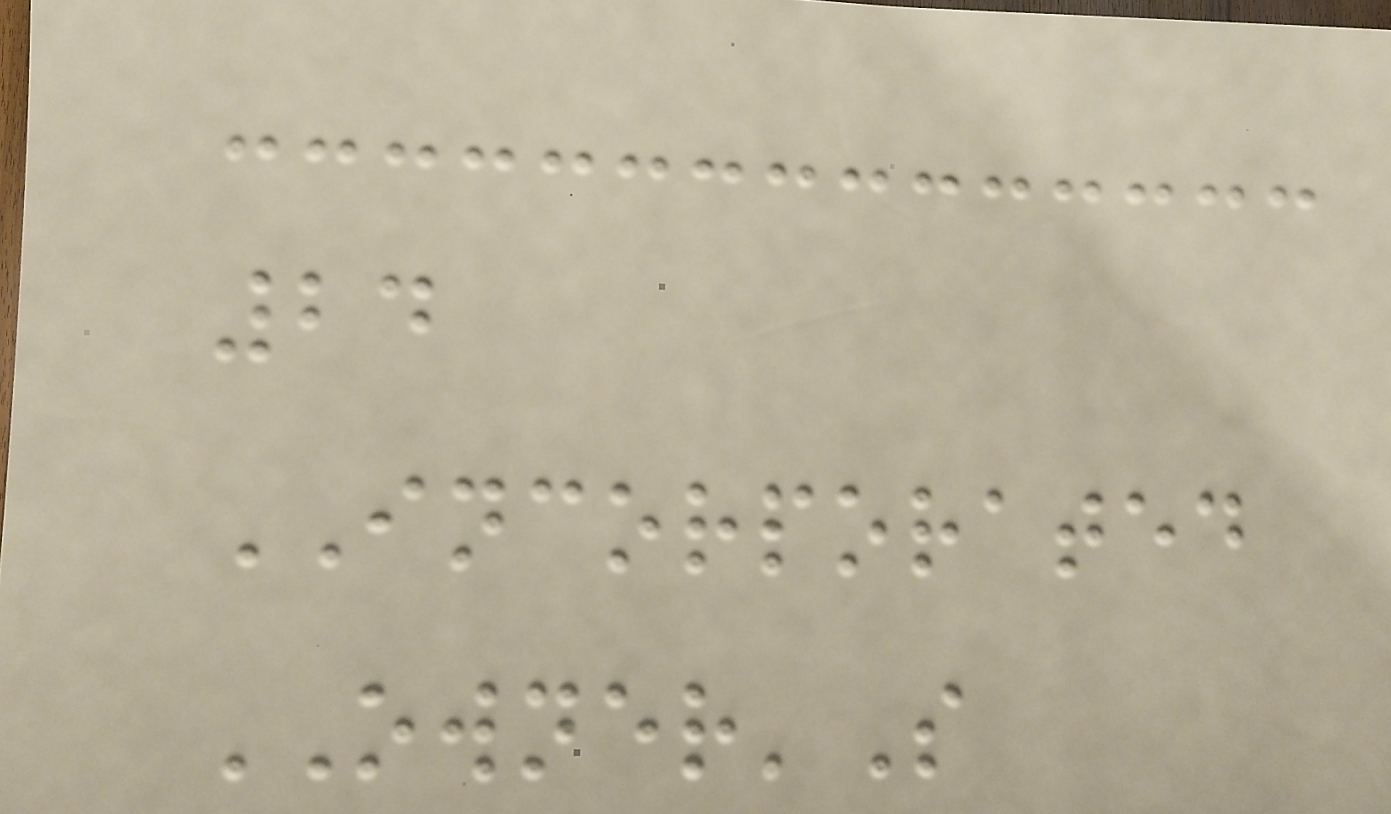24
INCORPORATED
OWNER'S
